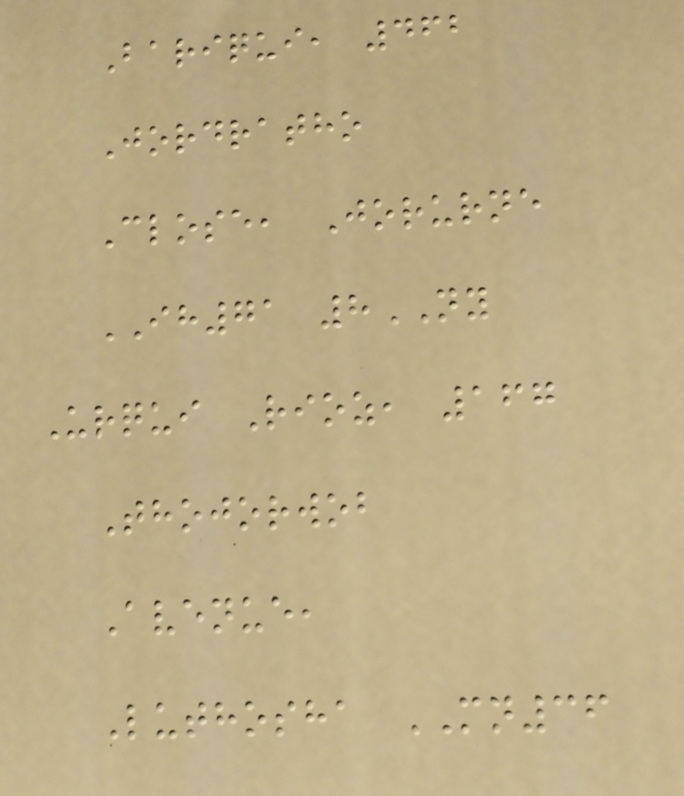Bariqui, 462
Jordratho
Close, Jorurne
IH71 8NY
Urqui Rioz, 167
Thojorwob
Avenue,
Luthosha MN36
